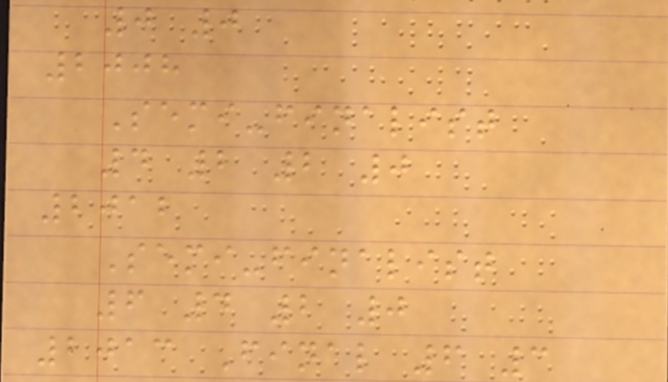0 0
2008
Semi-finalist
4 2 2 0
2012
Semi-finalist
6 4 2 0
2013 Final 6 3
